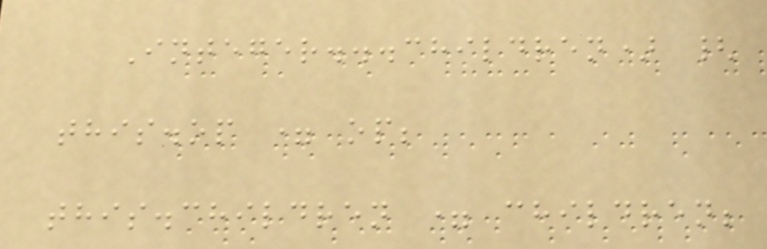Integer...children) {
this.op = op;
this.children = children;
